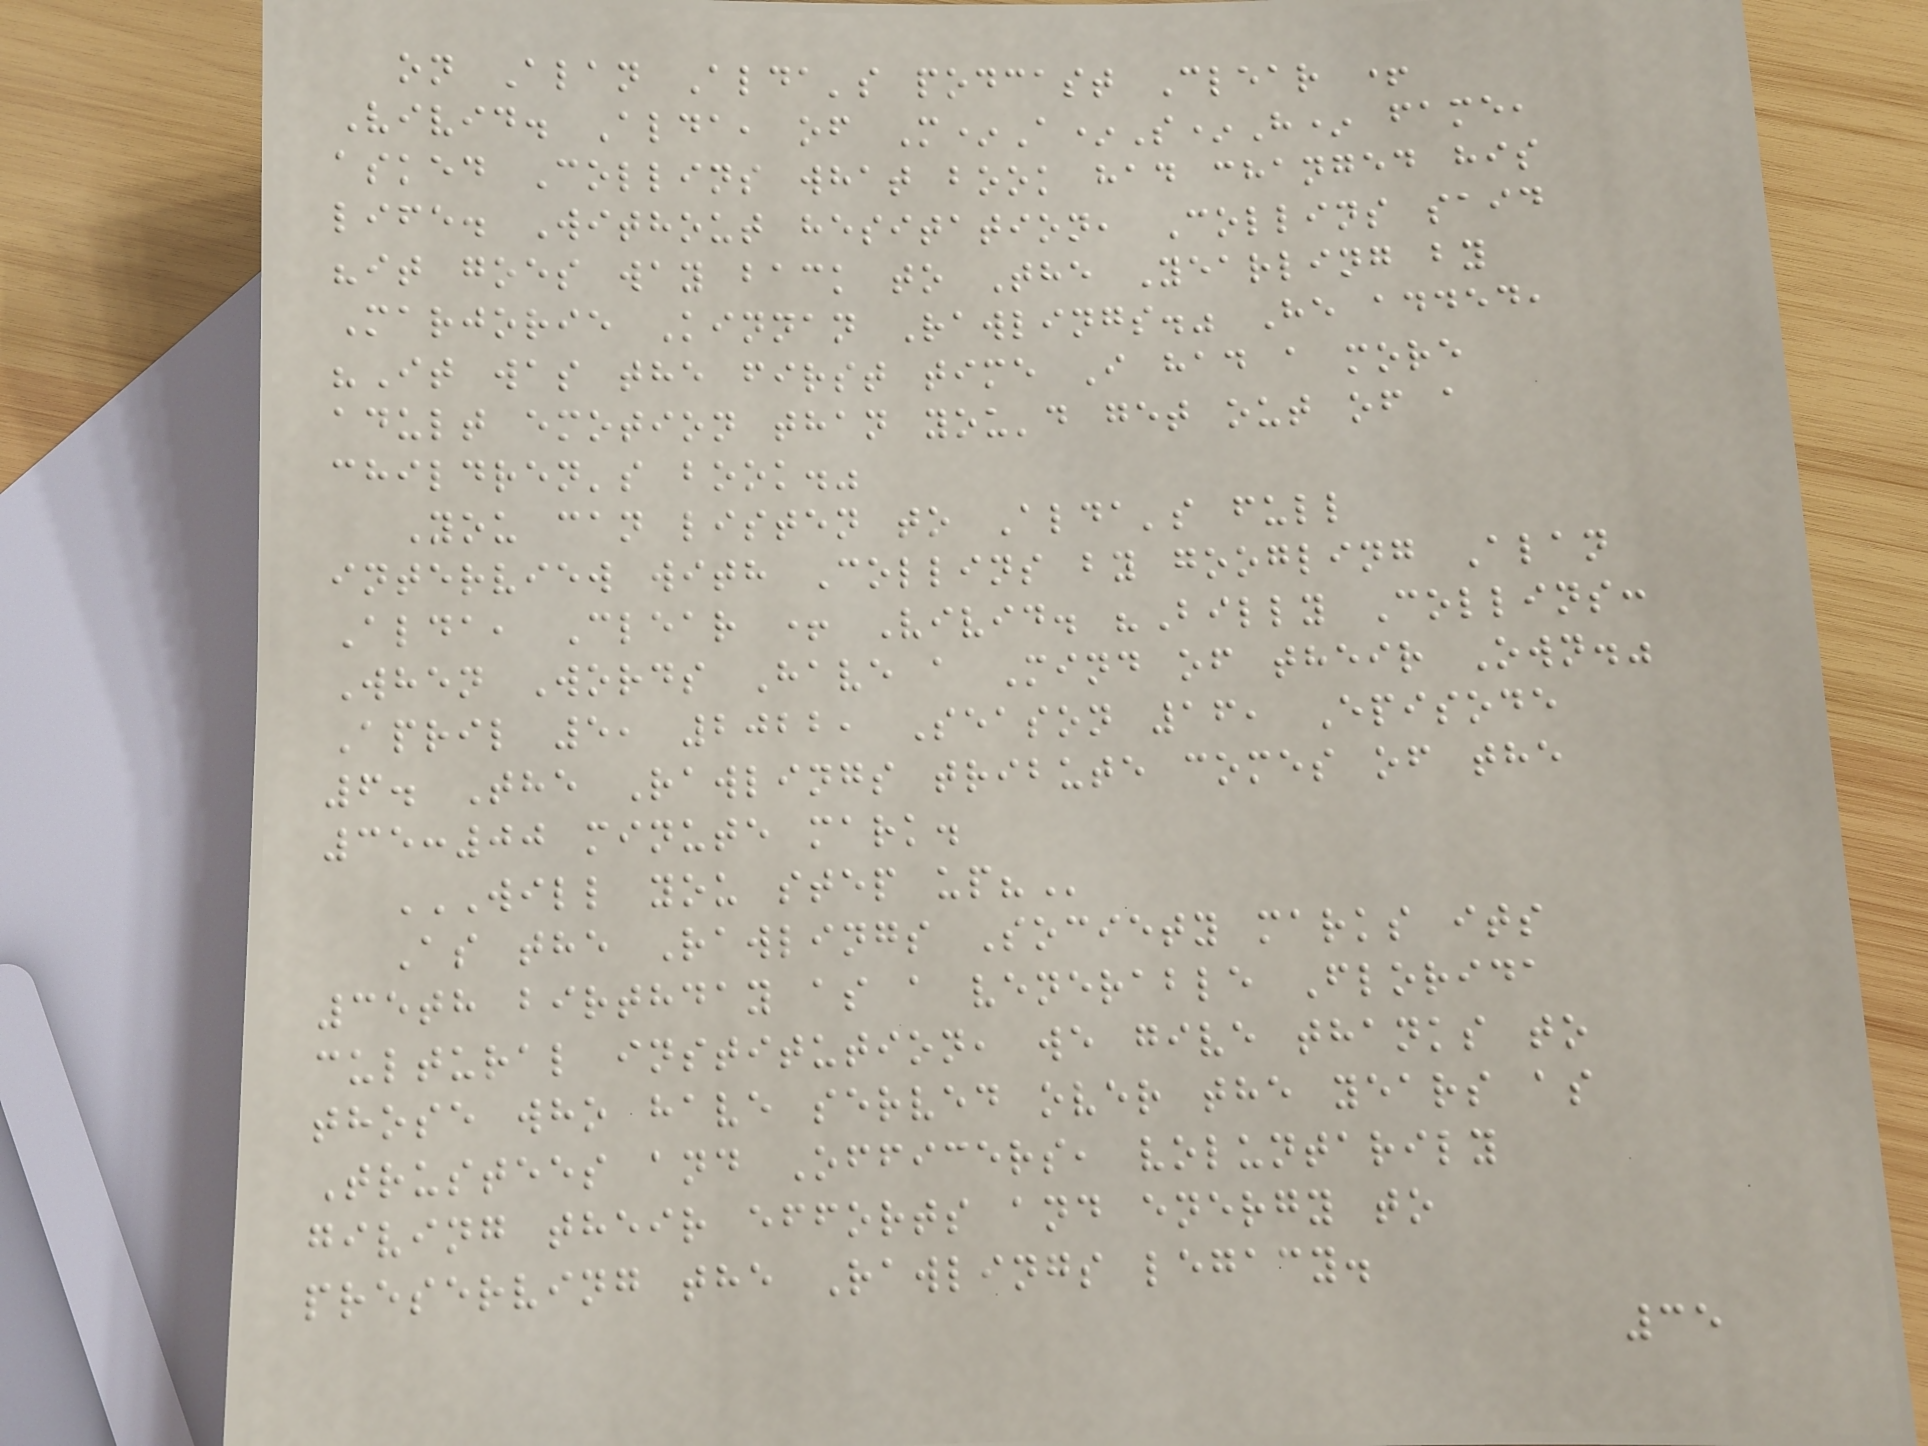on Alan Alda's podcast Clear +
Vivid. Alda, of M*A*S*H* fame,
asked Collins what book had changed his
life. Without hesitation, Collins said
"it goes way back to The Yearling by
Marjorie Kinnan Rawlings." He added,
"It was the first time I had a more
adult emotion than you'd get out of a
children's book."
You can listen to Alda's full
interview with Collins by googling Alan
Alda, Clear + Vivid. "Billy Collins:
When Words Have a Mind of their Own."
April 5, 2022, Season 16, Episode
6. The Rawlings tribute comes of the
35:00 minute mark.
WILL YOU STEP UP?
As the Rawlings Society marks its
35th birthday as a venerable Florida
cultural institution, we give thanks to
those who have served over the years as
Trustees and Officers, voluntarily
giving their efforts and energy to
preserving the Rawlings legacy.
35
